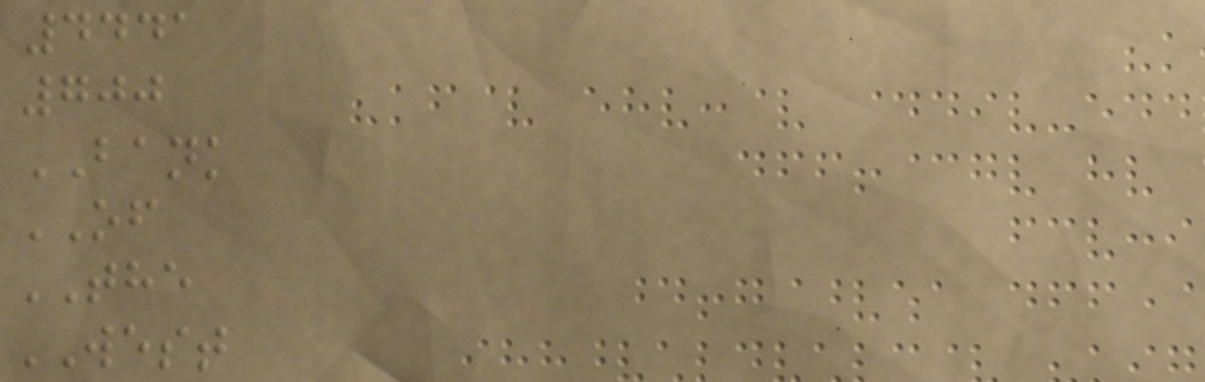4441
700
BANK
OF
THE
WEST
